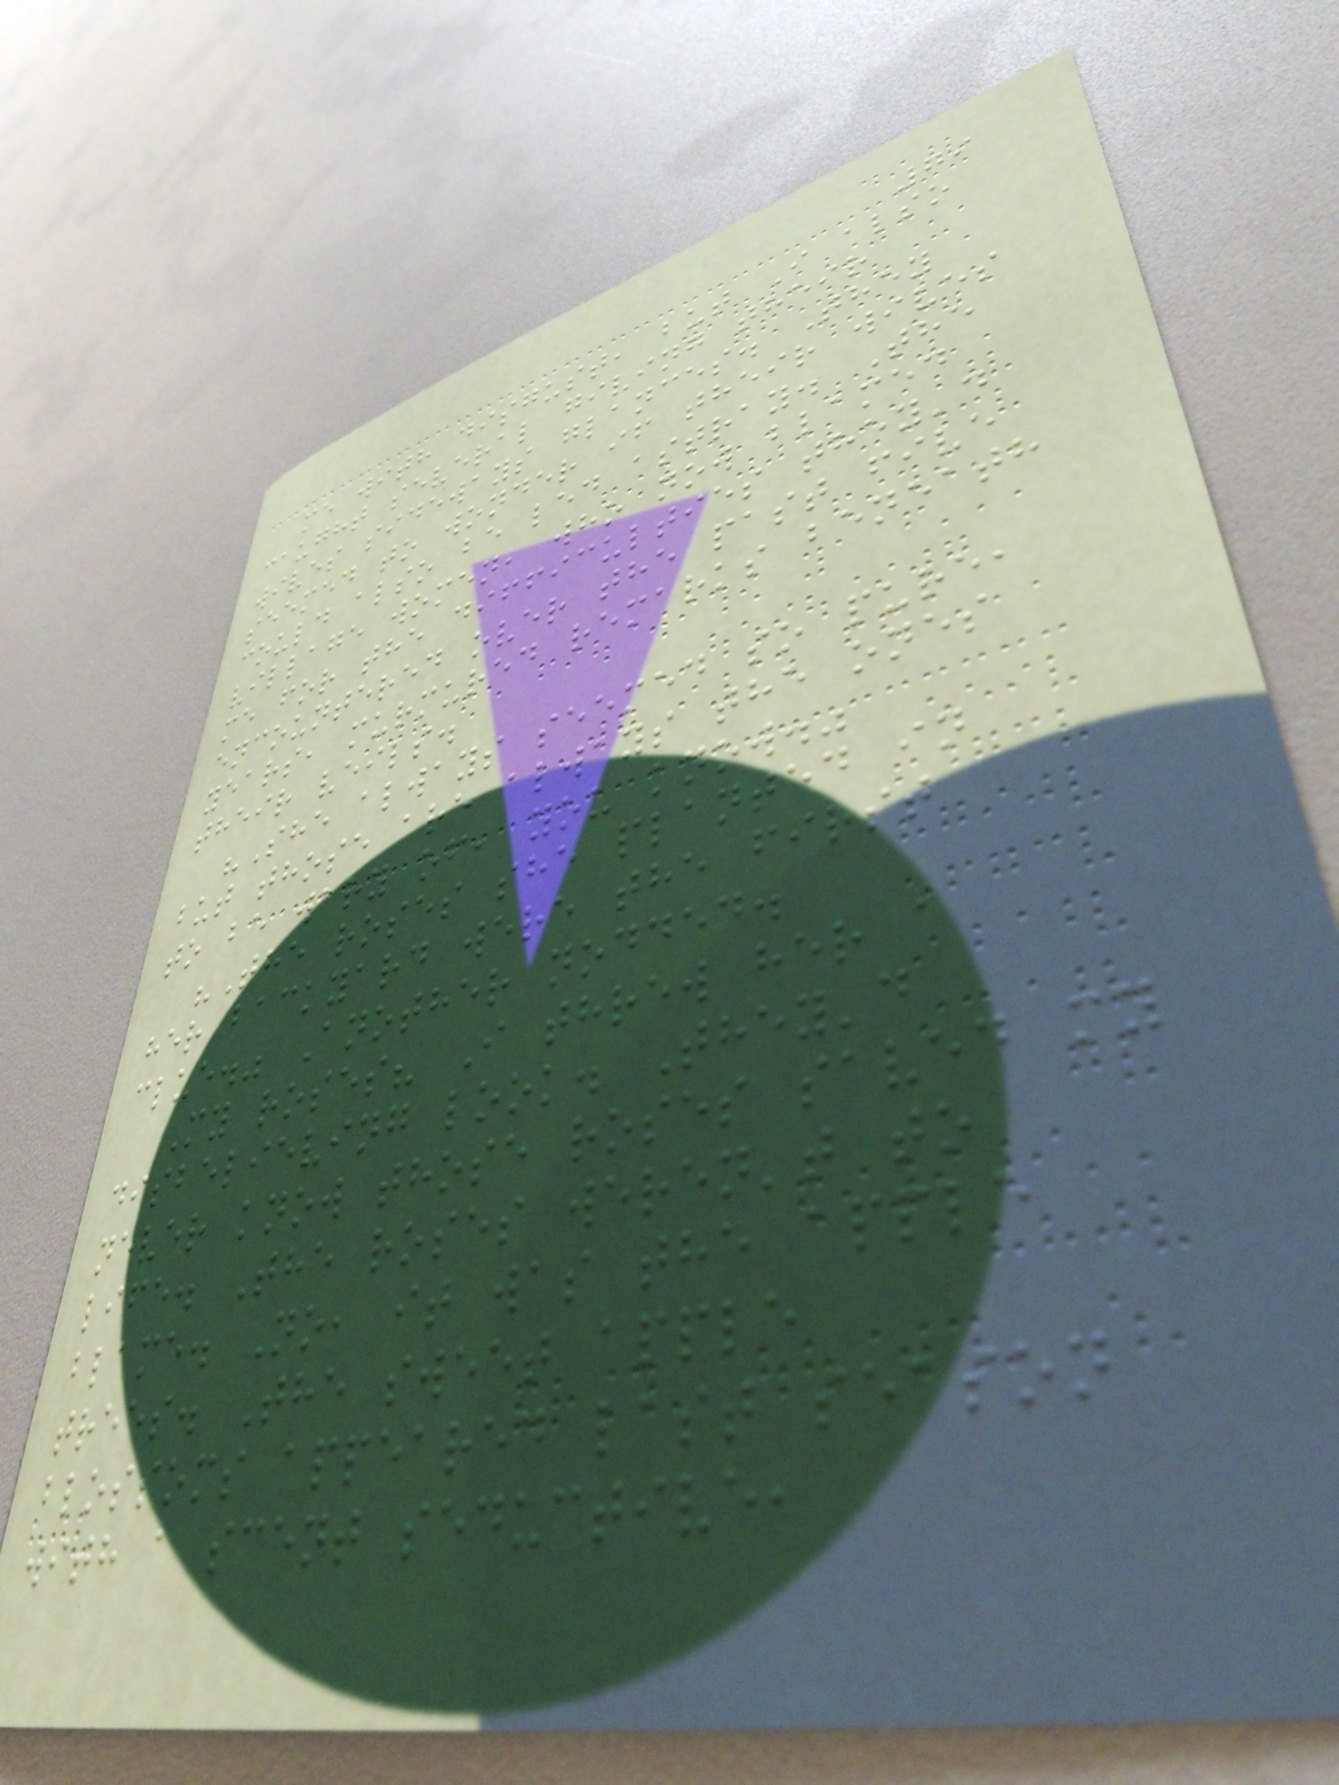79
me with disgust, but I also
caught several giving their
wives sideways glances. They
seemed to wonder if their wives
could also be led astray. The
village women, who now blamed
me for the difficulties they'd
encountered over the past five
years, murmured remarks beneath
their veils.
"She always seemed so pure,
but those are always the ones
to be wary of, you know."
"The roses she planted in
her backyard were the first
clue." Another nodded.
My roses? I threw her a
disbelieving look. They'd
never know those roses saved my
life. The roses weren't to
blame. No, it was the apple
trees. The sweet apple
blossoms appeared last season
with a scent seductive,
